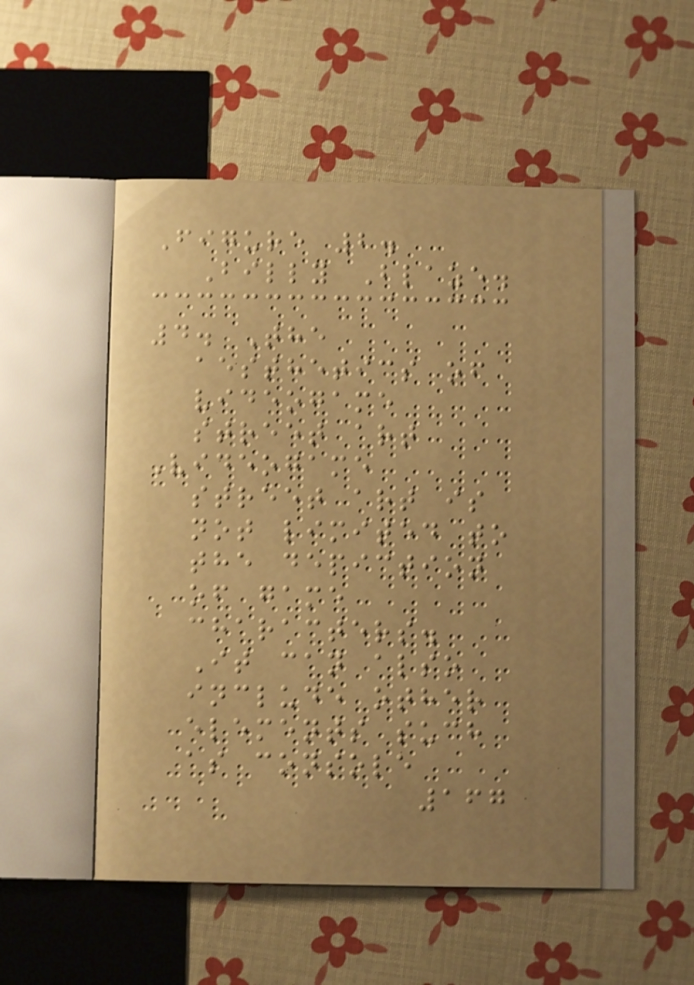Figure 2.
Billy Blaze.
4. The
aesthetics of
videogame
street art
Videogame
street art is
not limited to
the depiction
of game
characters.
It can also
include other
elements such
as console
167
